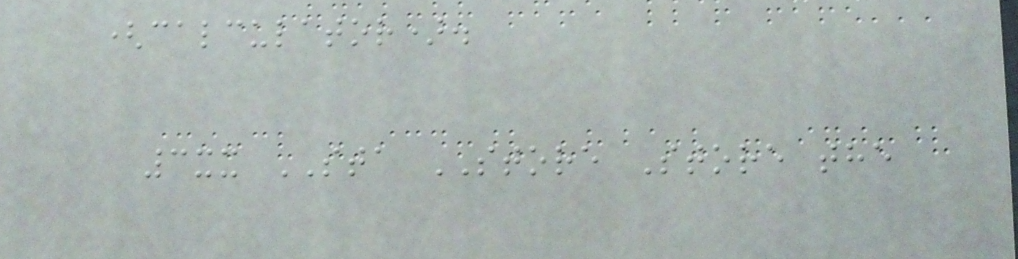(calculator).
3xx STA STORE Store the
